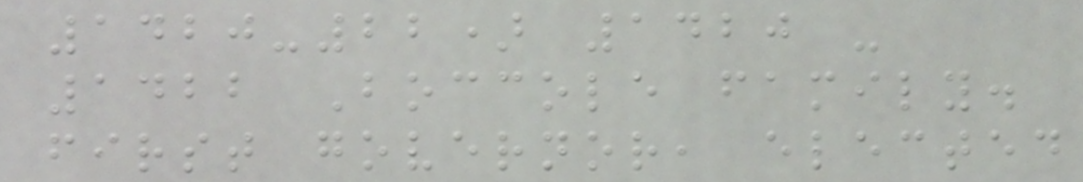1420-22) 1420 -
1422 Boccole family.
first governor, elected
